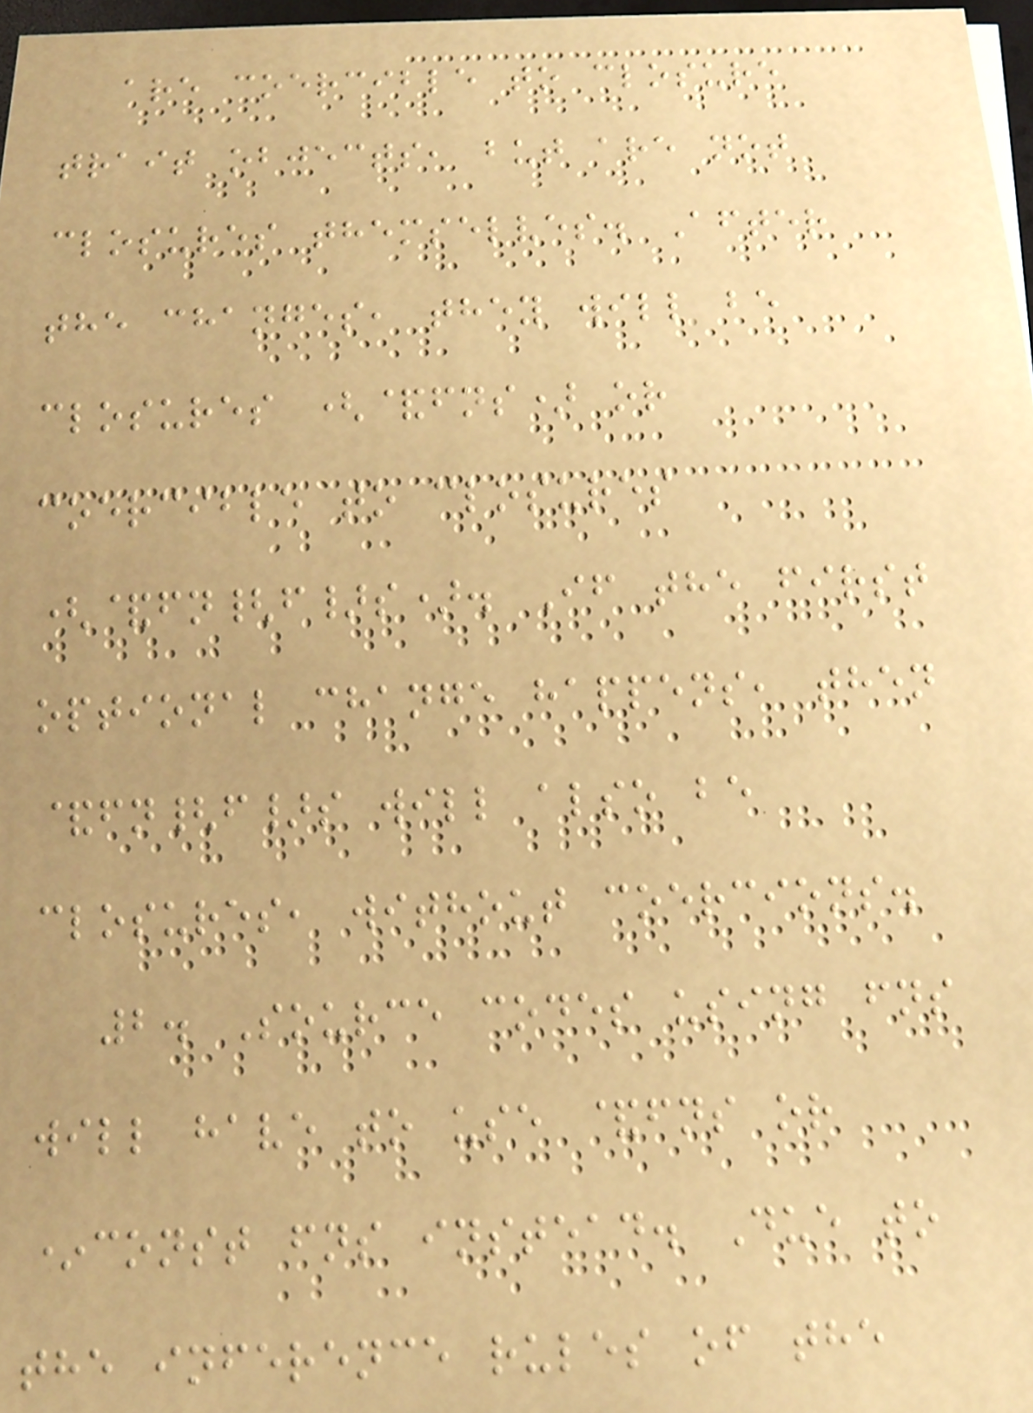are coercible to closure
trait objects, but are not
closures themselves. After
the changes, they will be
closures (&fns) or
coercible to closures
(&fn{f}s). If the first
optional change happens, then
&fn{f}s will also be
closures, without coercions.
2. Source codes using fns
will have to use &fns or
*const fns instead. Due to
the inference rules of the
